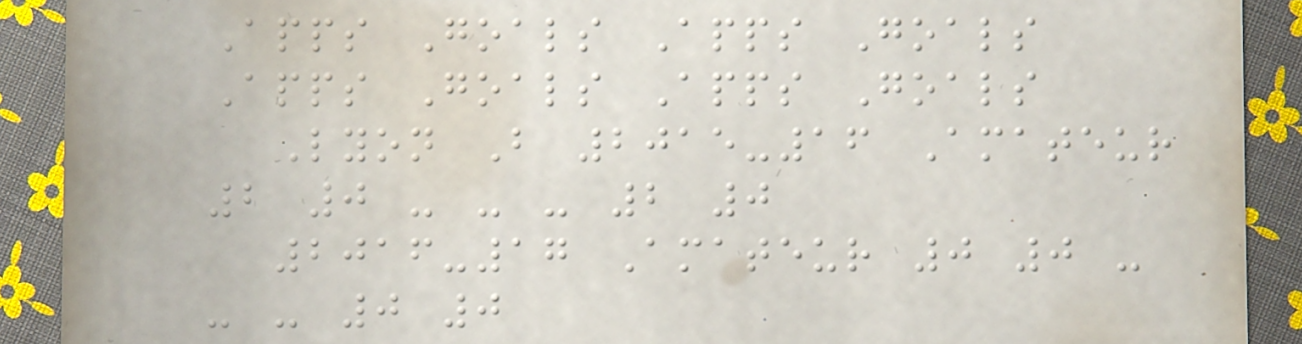Apps Goals Apps Goals
Apps Goals Apps Goals
Lyon B 2015-16 Amateur
2 0 - - - 2 0
2016-17 Amateur 0 0 -
- - 0 0
